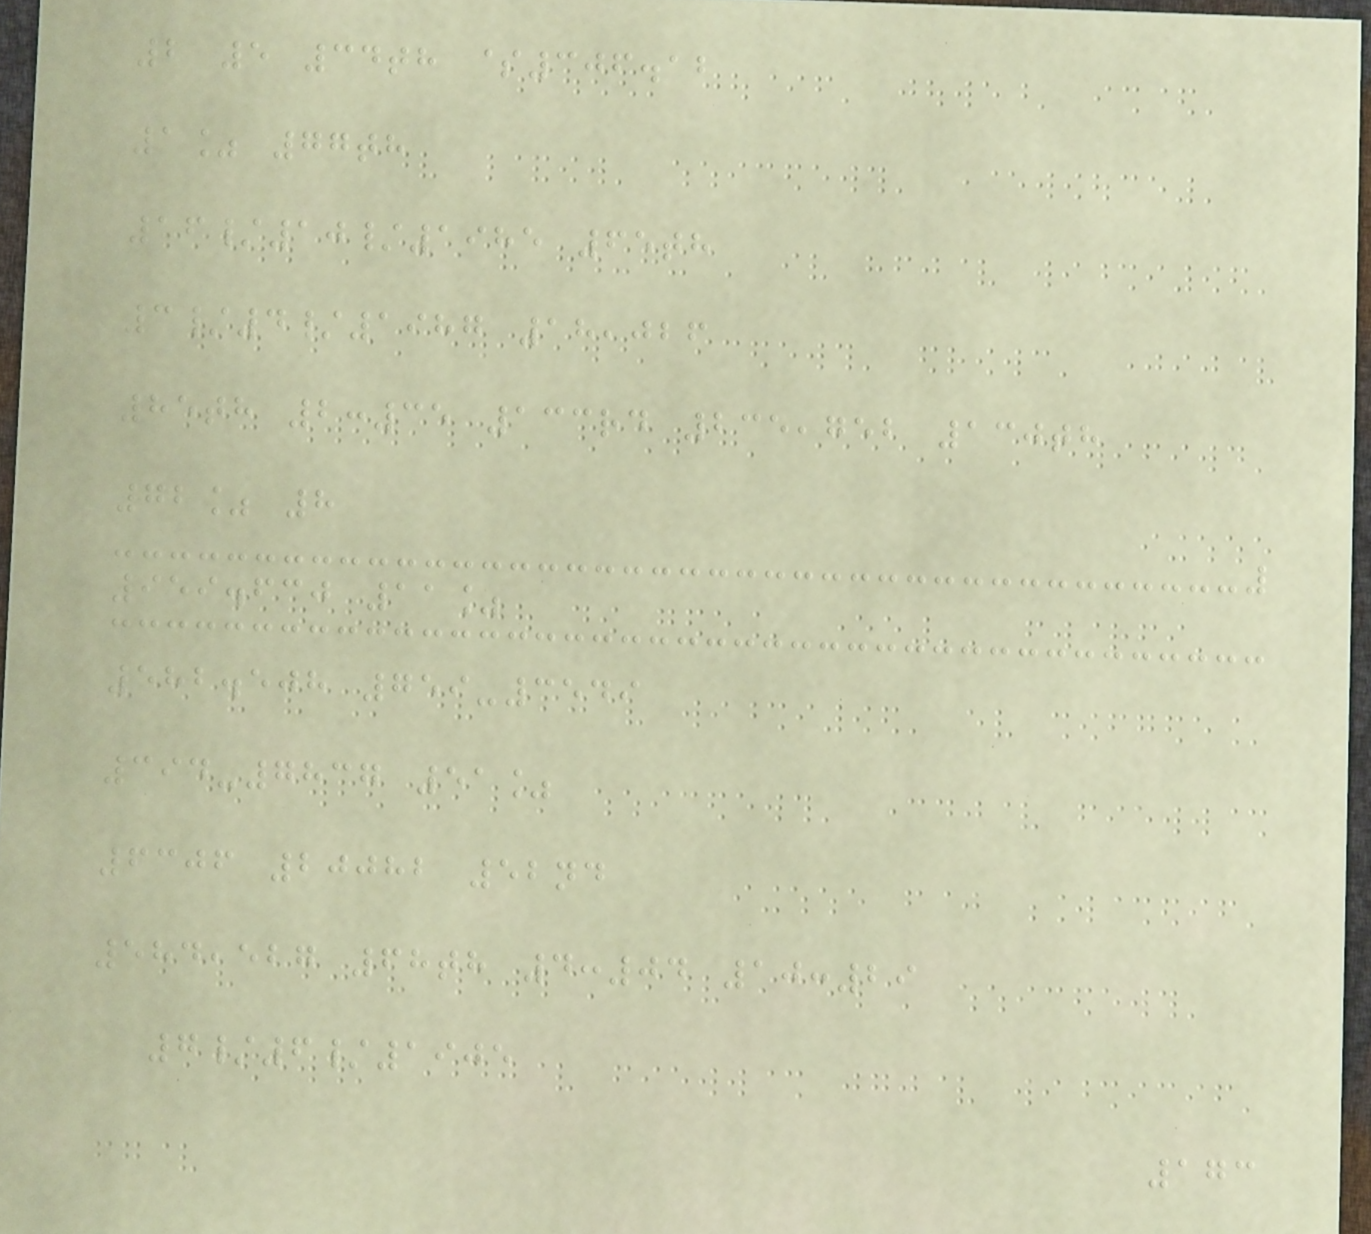2 5 34th $306.12
1% 77th
16/10/1985 65th
3/4/1987 18,026
85th 2:35 133rd 235,752 130th
72% 8
959.630 11%
582.508 759-3549
394-7837 51%
6306 20082 52nd
584,527 68th 4:04 10:29
7/6/1905
173
